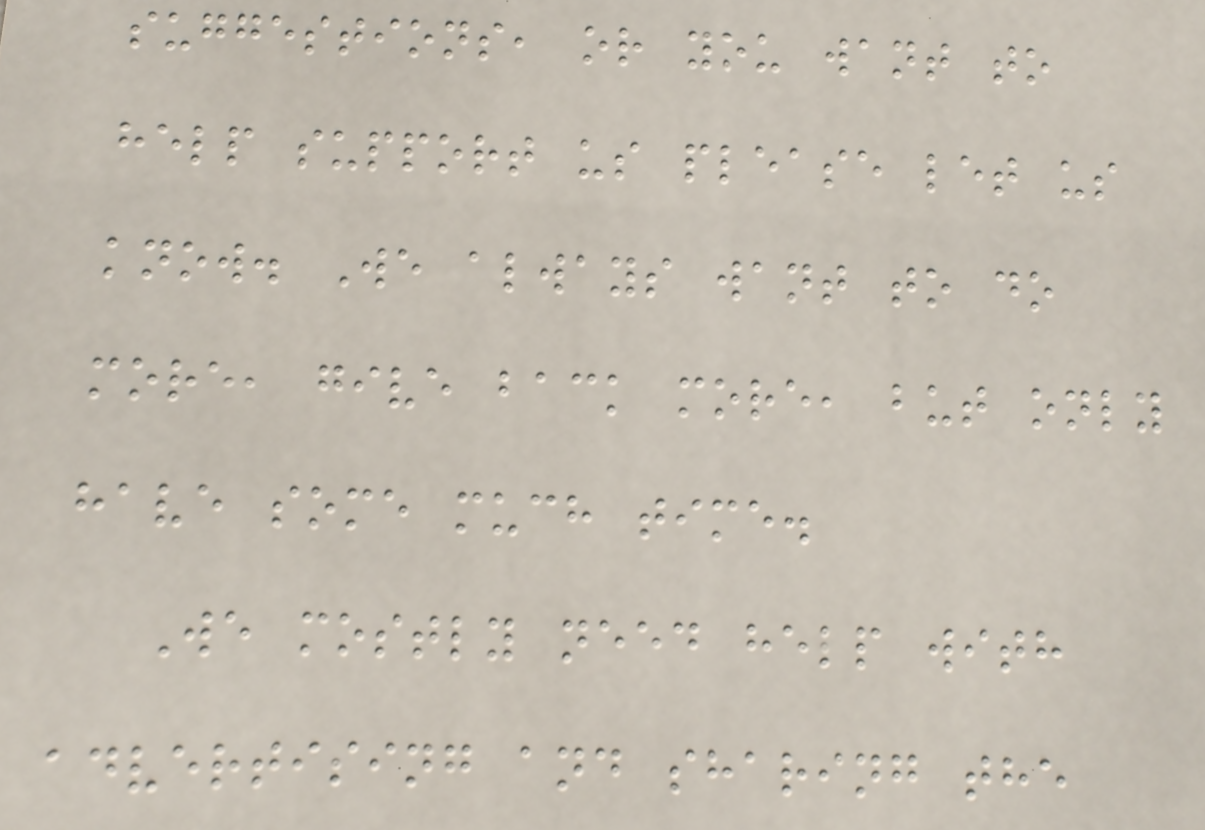suggestions, or you want to
help support us please let us
know. We always want to do
more, give back more, but only
have some much time.
We mostly need help with
advertising and sharing the
